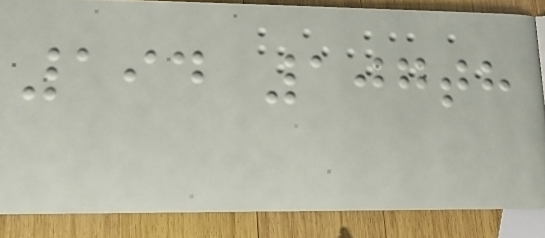194 107th
